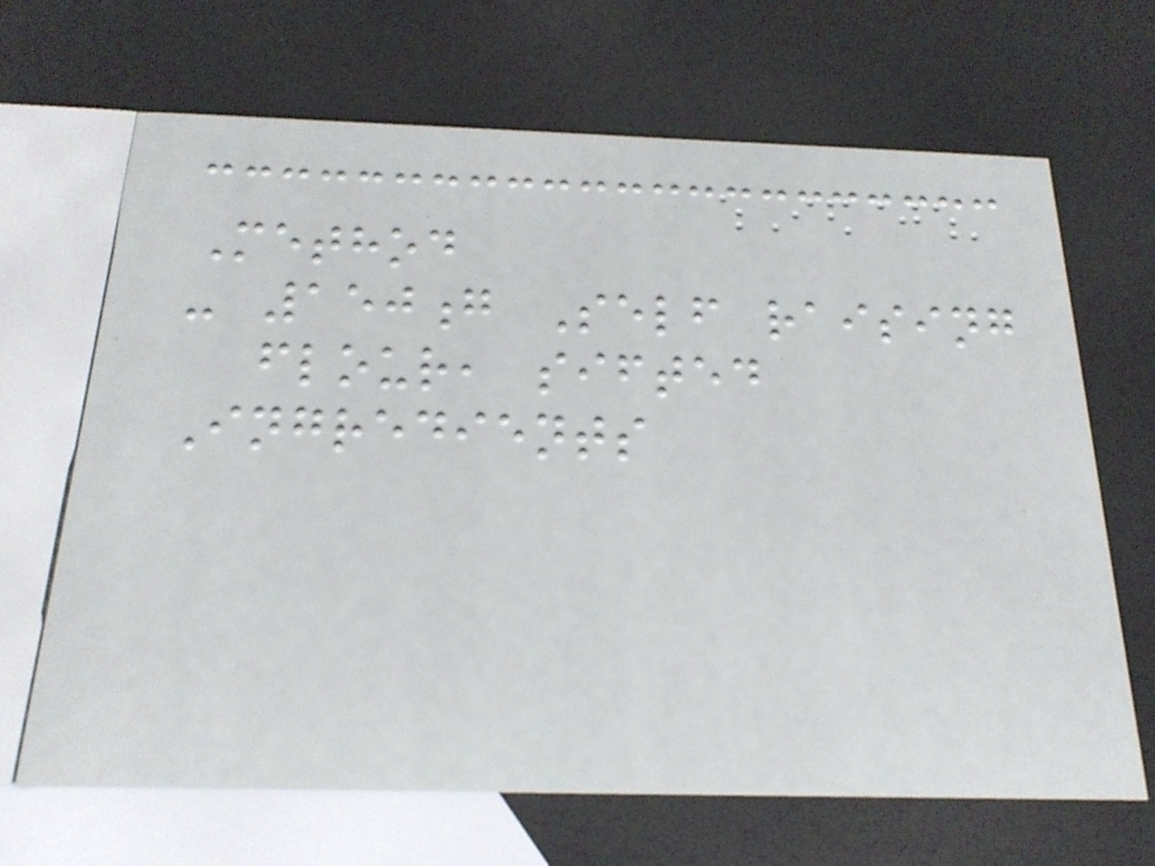Method
- 150g Self raising
flour, sifted
Ingredients
